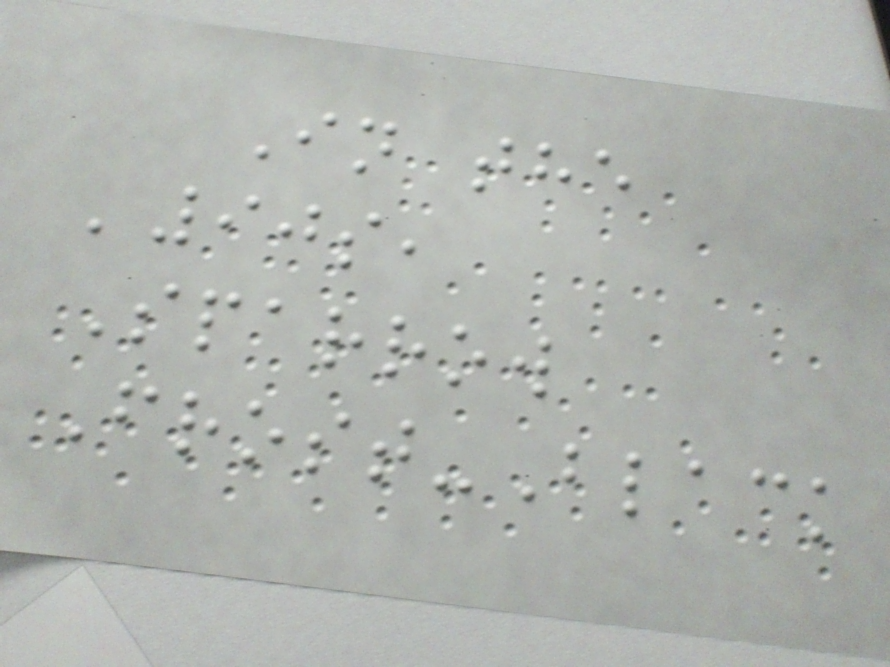In the
'90s,
Sparrow
Frost-Black
